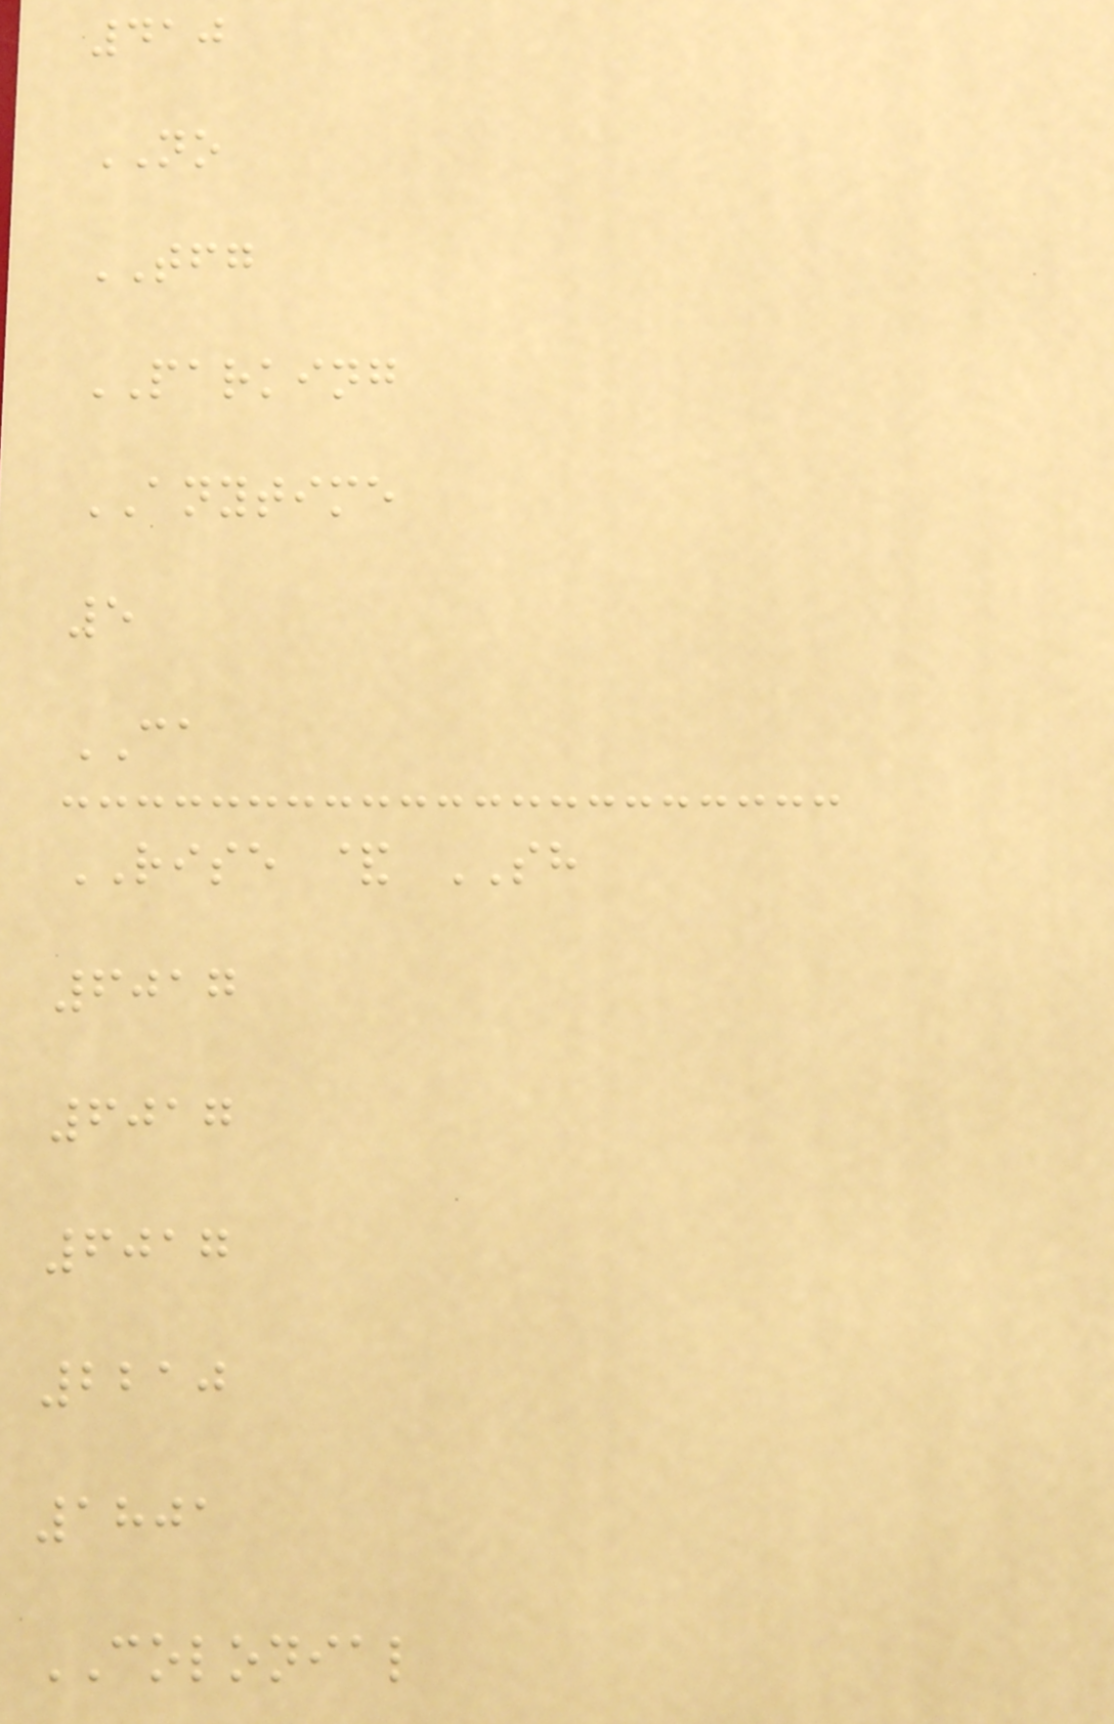410
NO
TFG
PARKING
ANYTIME
5
CA
RISE & SH
6017
6017
6017
2210
1801
COLONIAL
